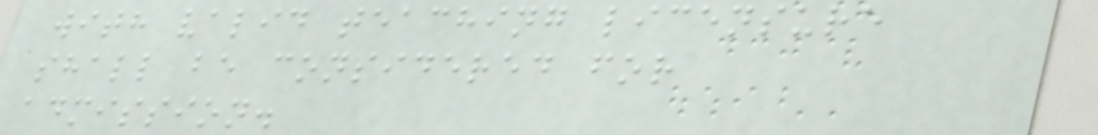with valid teaching licensure
shall be considered for
admission.
